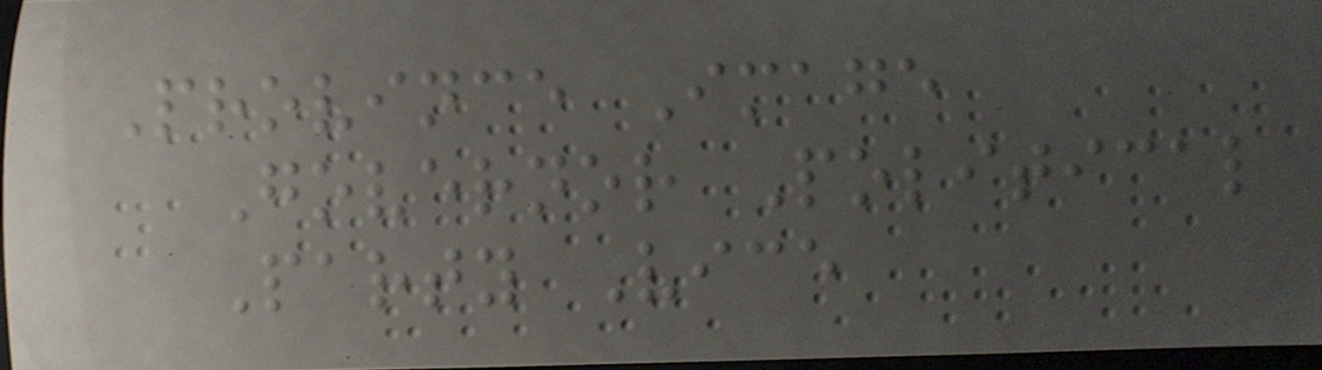Province Image
Governor Political
Party Vice
